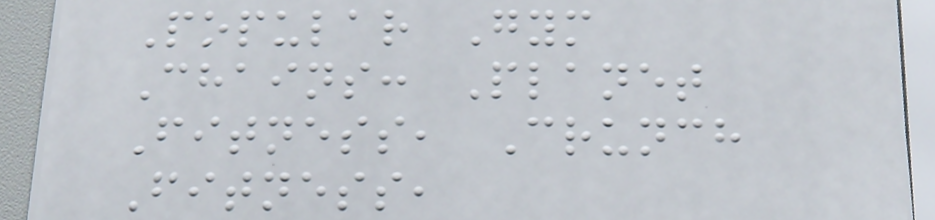Popular Gym
Chains: Planet
Fitness, Crunch
Fitness,
